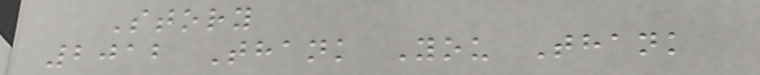Story
2012 Thank You Thank
